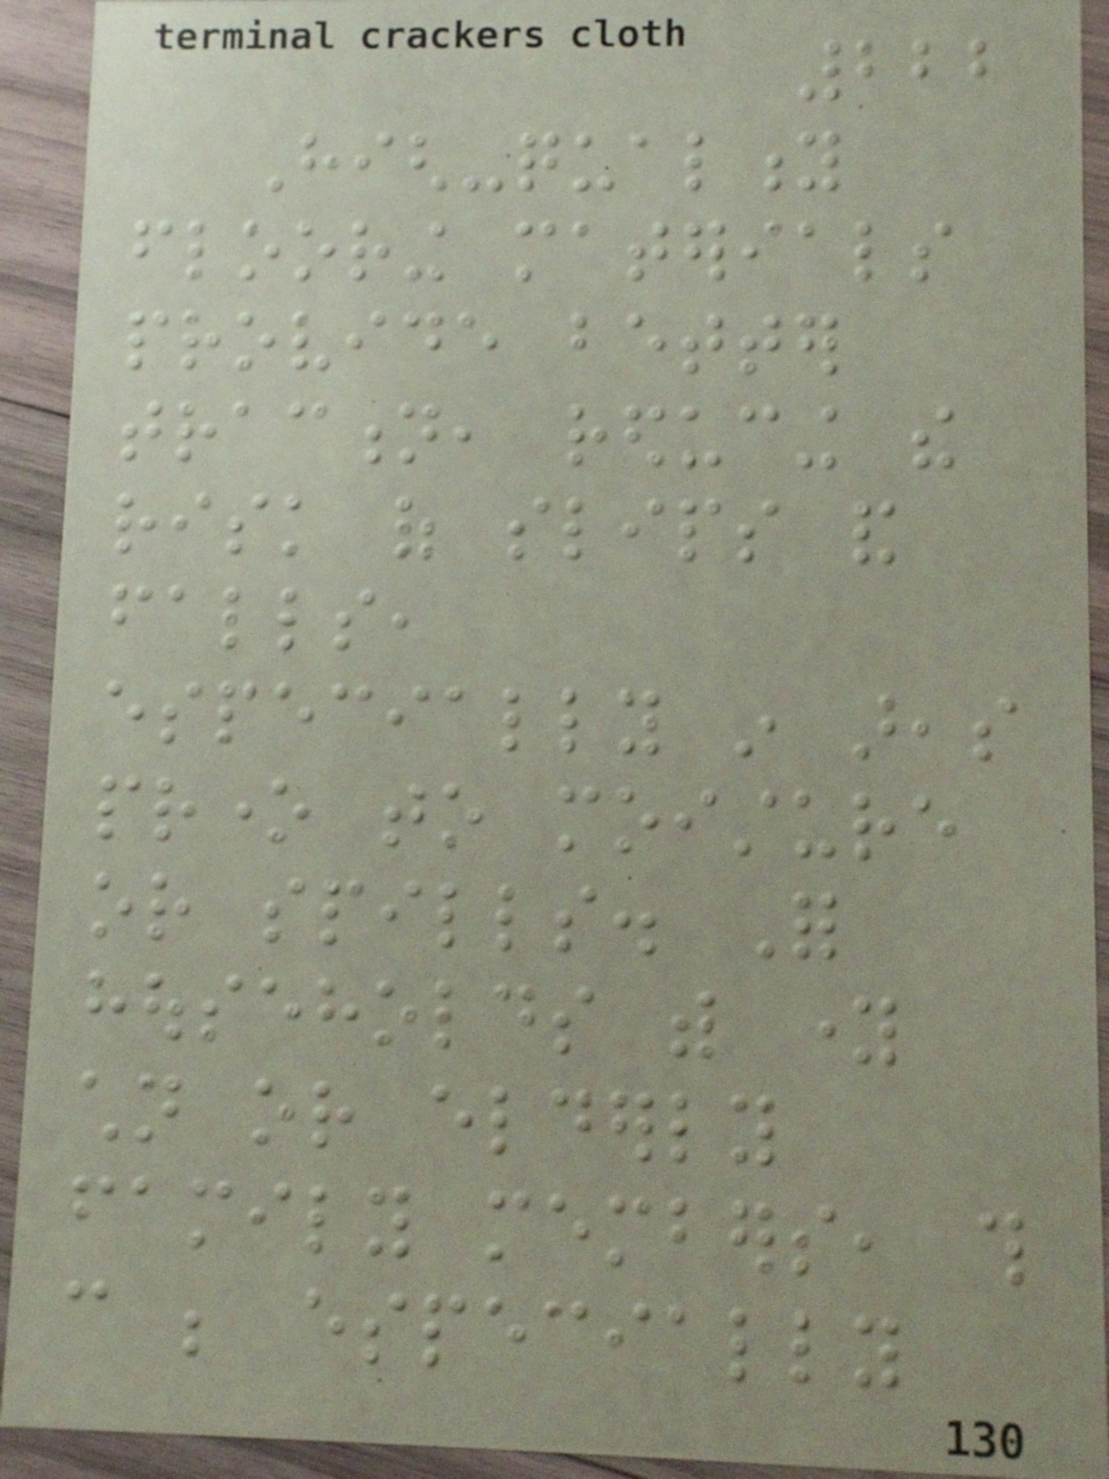222
High-quality
flooring materials
provide better
traction, reducing the
risk of slips and
falls,
especially in areas
prone to moisture
or spills. For
households with young
children or elderly
family members, this
can be especially
